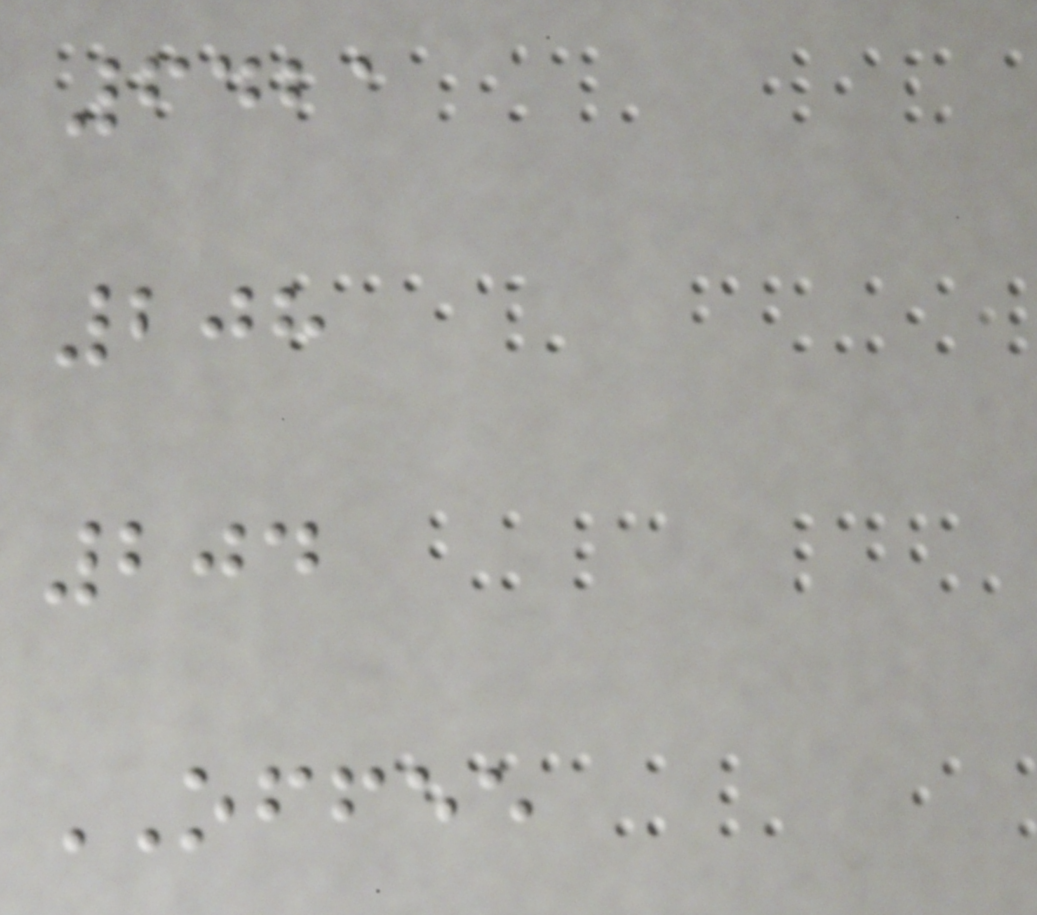6421
208
204
OFFEE
